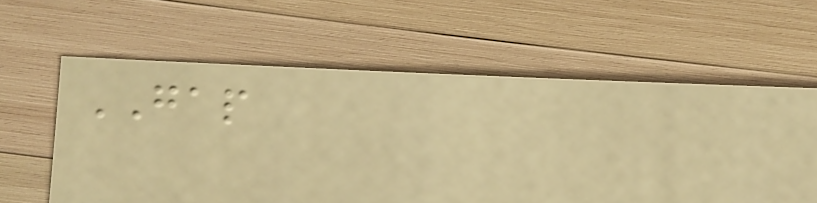GAP
